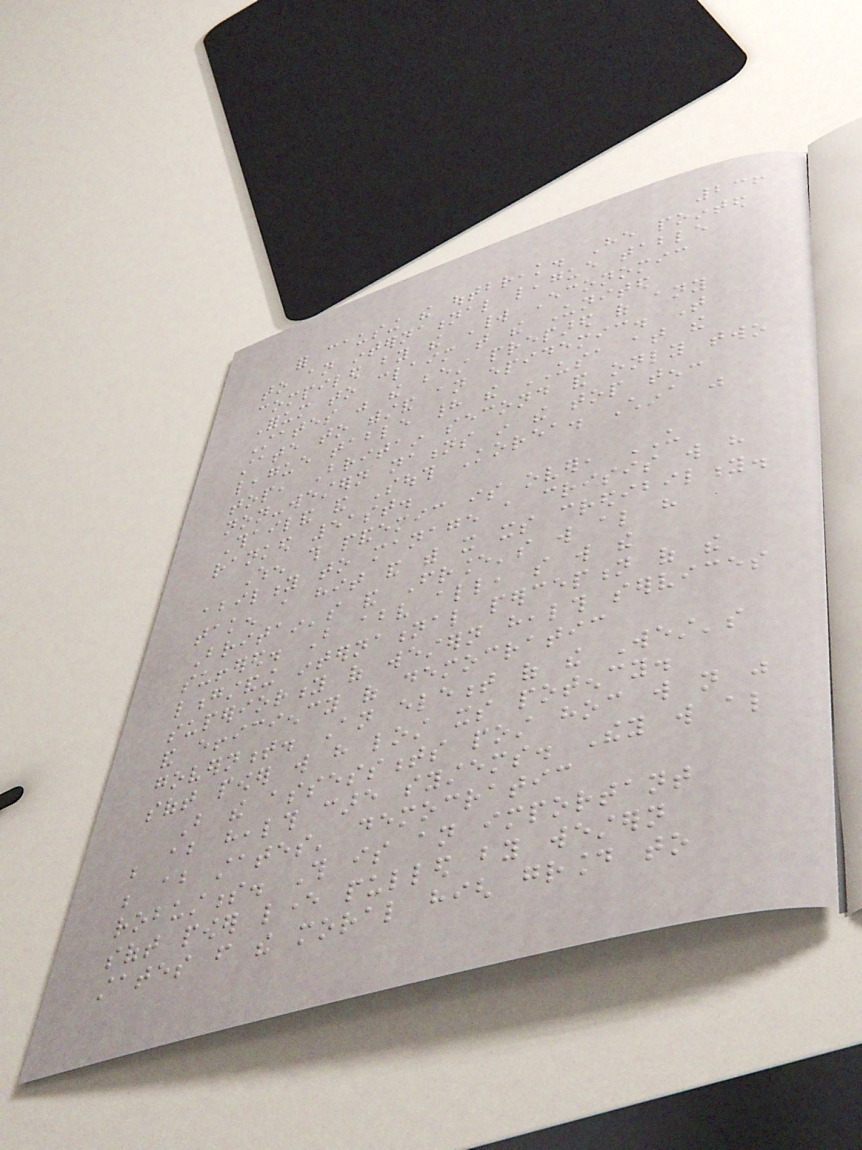236
for causing the outbreak. He pointed
to an international league table
compiled by the World Economic
Forum to claim that the United
States was the best prepared of any
state to withstand an epidemic. That
league table had the USA at the
top, Britain second and only two
non-western nations in the top ten:
Thailand and South Korea. China was
ranked 51st.
When this pandemic is over, US
ability to manage a crisis will have
taken a hit and with it its credibility.
Britain's and France's will also have
suffered. But above all, so will the
longstanding international perception of the
superiority of western health services
and efficiency of democratic
government. An element of the West's
soft power will have lost its potency.
But the assessments post hoc will not just
be about health care systems. They will also
be about states' democratic
robustness. This is an important
soft power lever pulled by western
states from the moral high ground to
